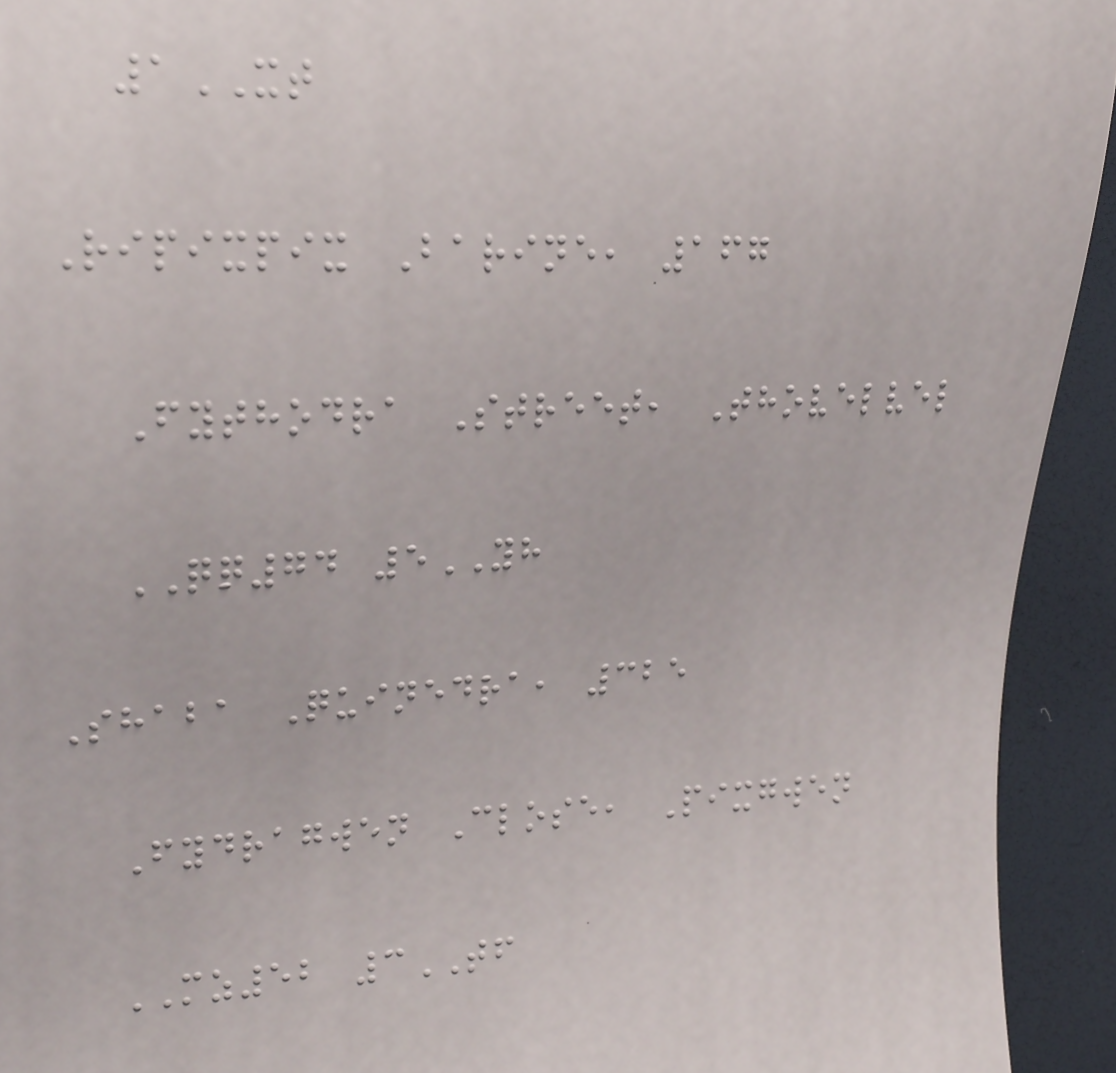1XT
Ripixpix Barine, 167
Fythodra Street, Thovelvel
QQ74 5YH
Shaba Quinedra, 325
Fydragwen Close, Pixgwen
MZ52 3TF
